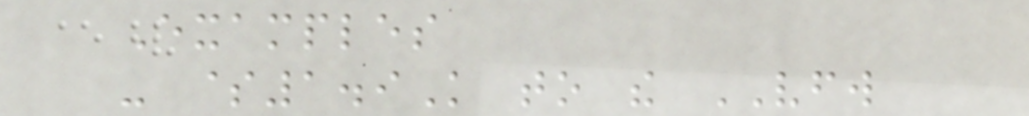Examples
- $1.9K to the VFW
